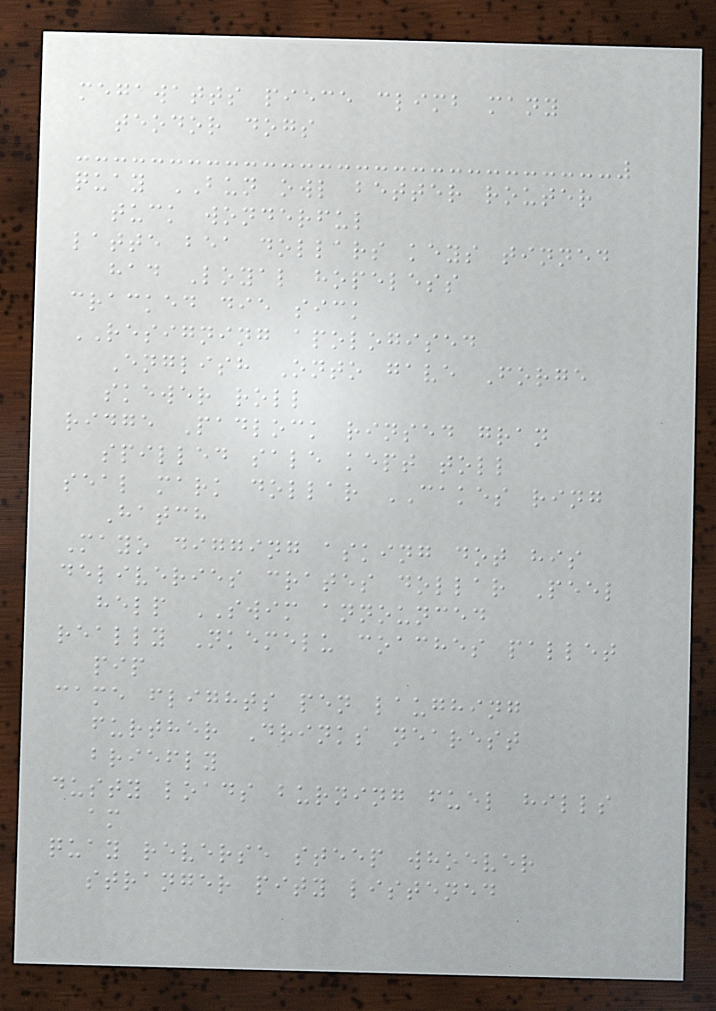megawatts piece climb many
teodor dogs
quay BUN owl better router
tuck wonderful
latte bea dollars keys tinned
had Loyal hopeless
cracked die sick
RESIGNING apologised
English Onto gave Forge
skewer roll
ridge Padlock rinsed gran
spilled sale kept toll
seal mark dollar CAKES ring
Hatch
Mayo digging asking dot his
deliveries crates dollar Peel
help SWIM announced
really Nkemelu coaches pallet
pip
came flights pen laughing
further Drinks nearest
briefly
dusty loads burning fuel hills
am
quay reverse steep whoever
stranger pity listened
